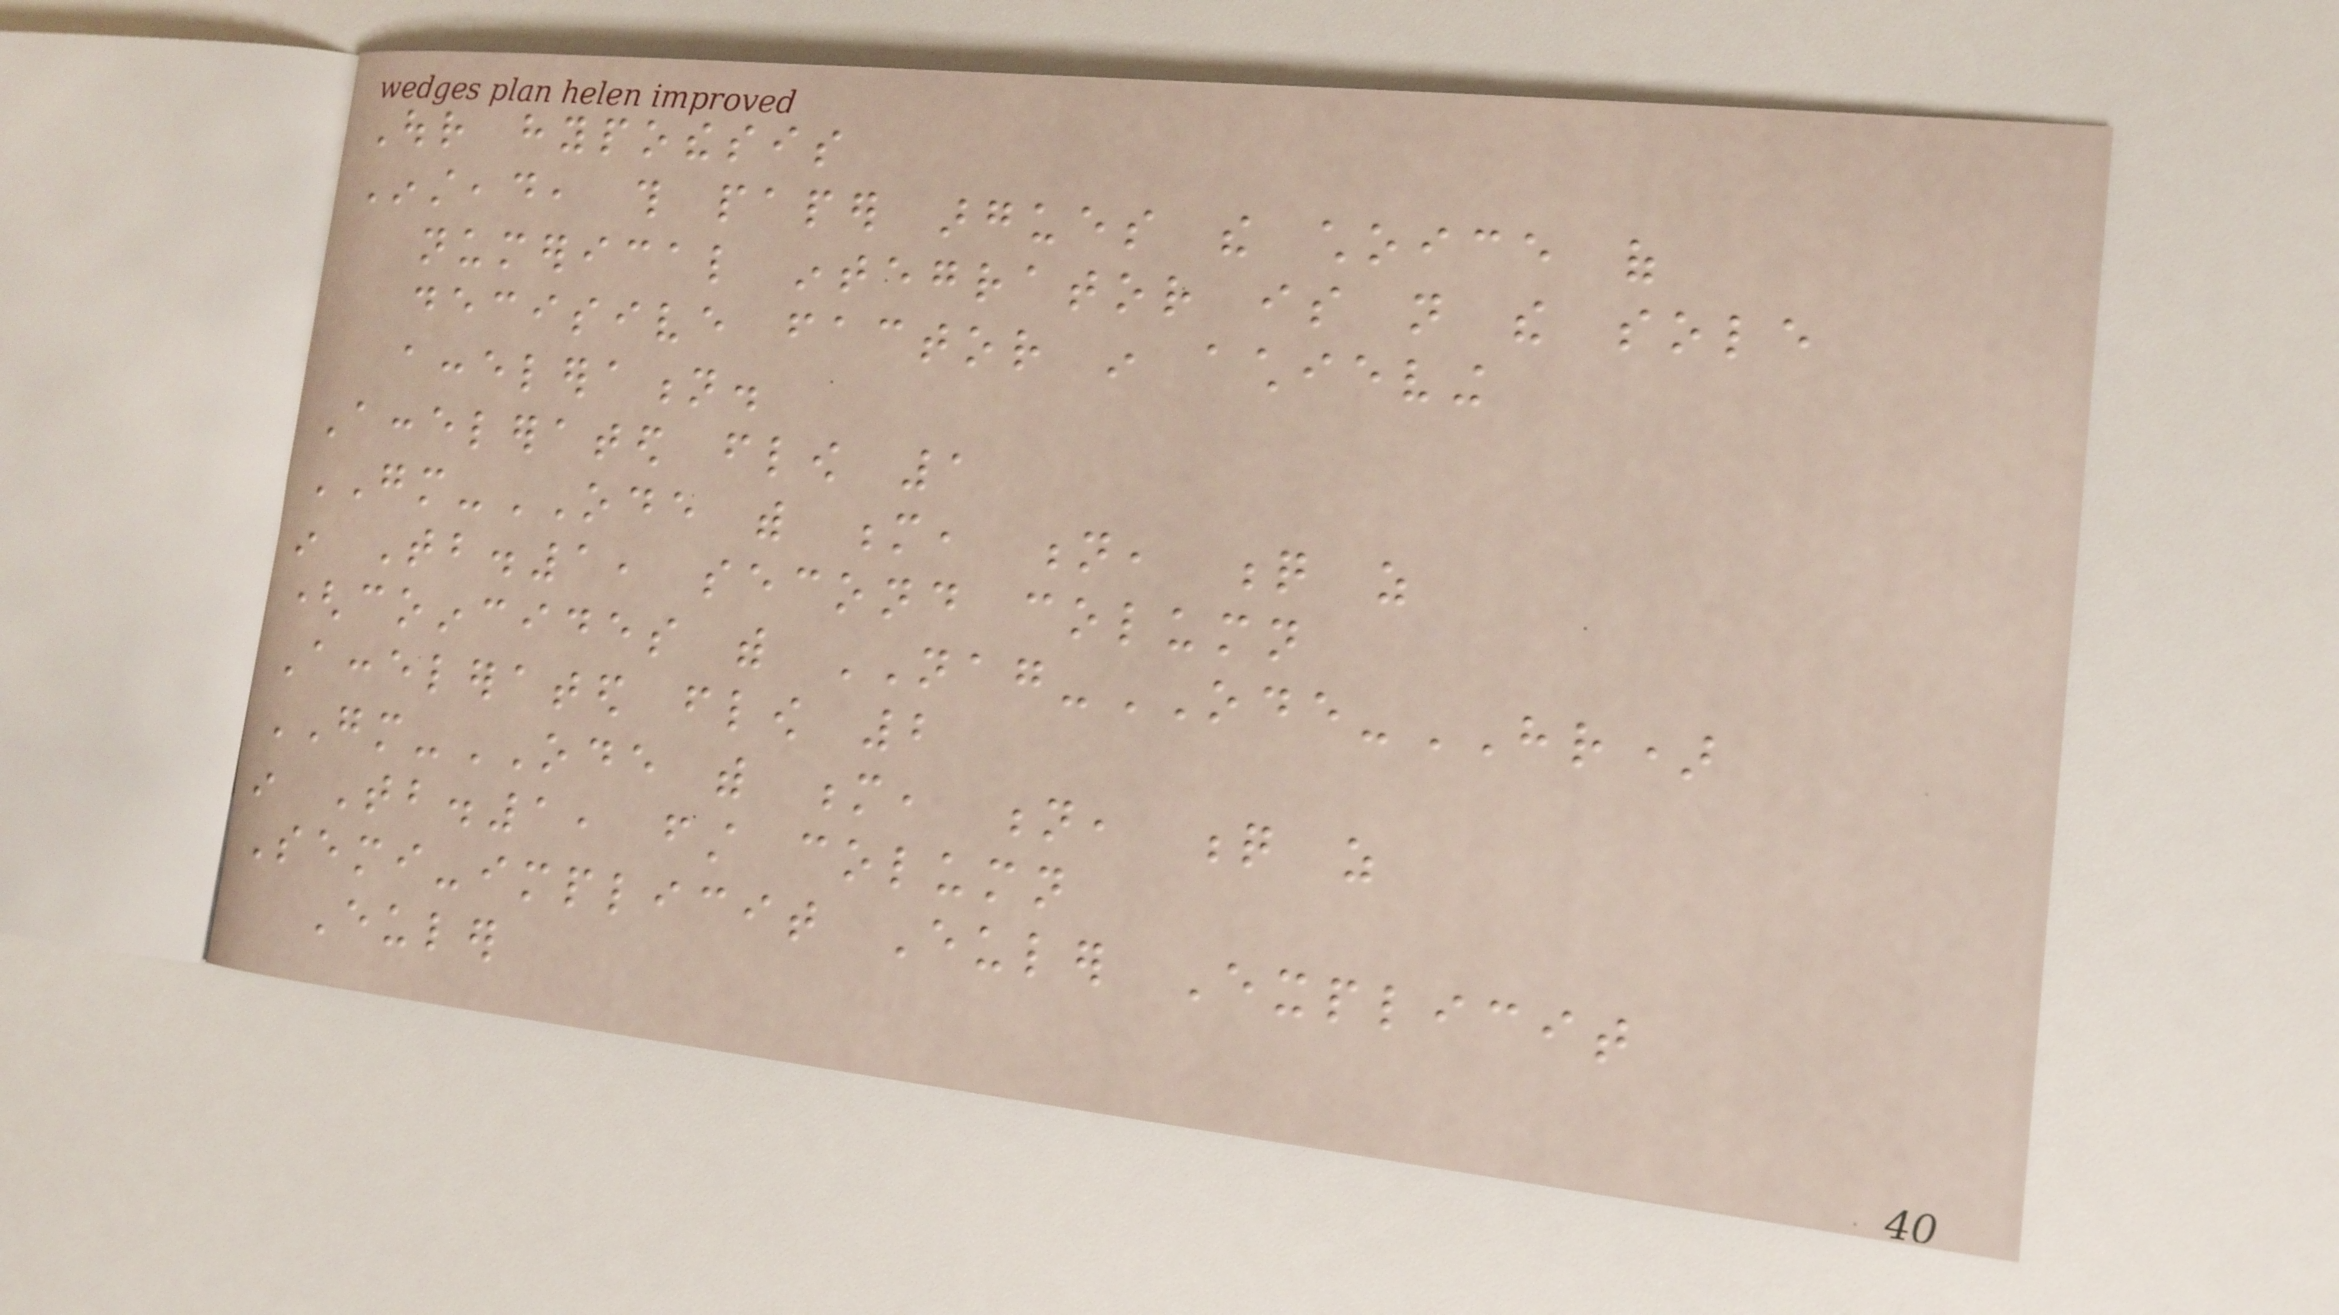Our hypothesis
Instead, this paper argues the choice of
numerical integrator is not the sole
decisive factor in achieving
acceleration.
Accelerated flow 1
GM-ODE with m, n, q as
in Tb.1, second column
(coincides with NAG-ODE-HR)
Accelerated flow 2
GM-ODE with m, n, q as
in Tb.1, first column
Semi-implicit Euler Explicit
Euler
